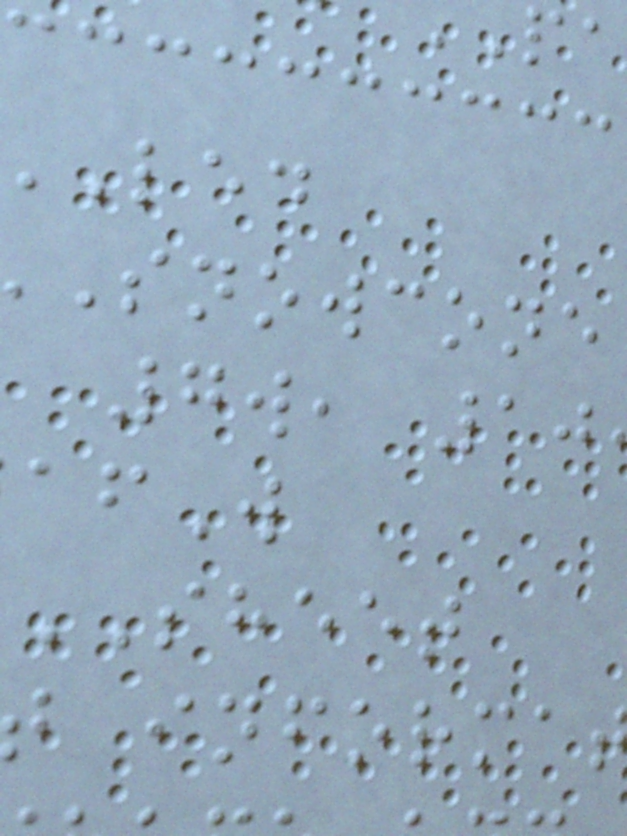snowcone
7w, 10
SHEET
informa
